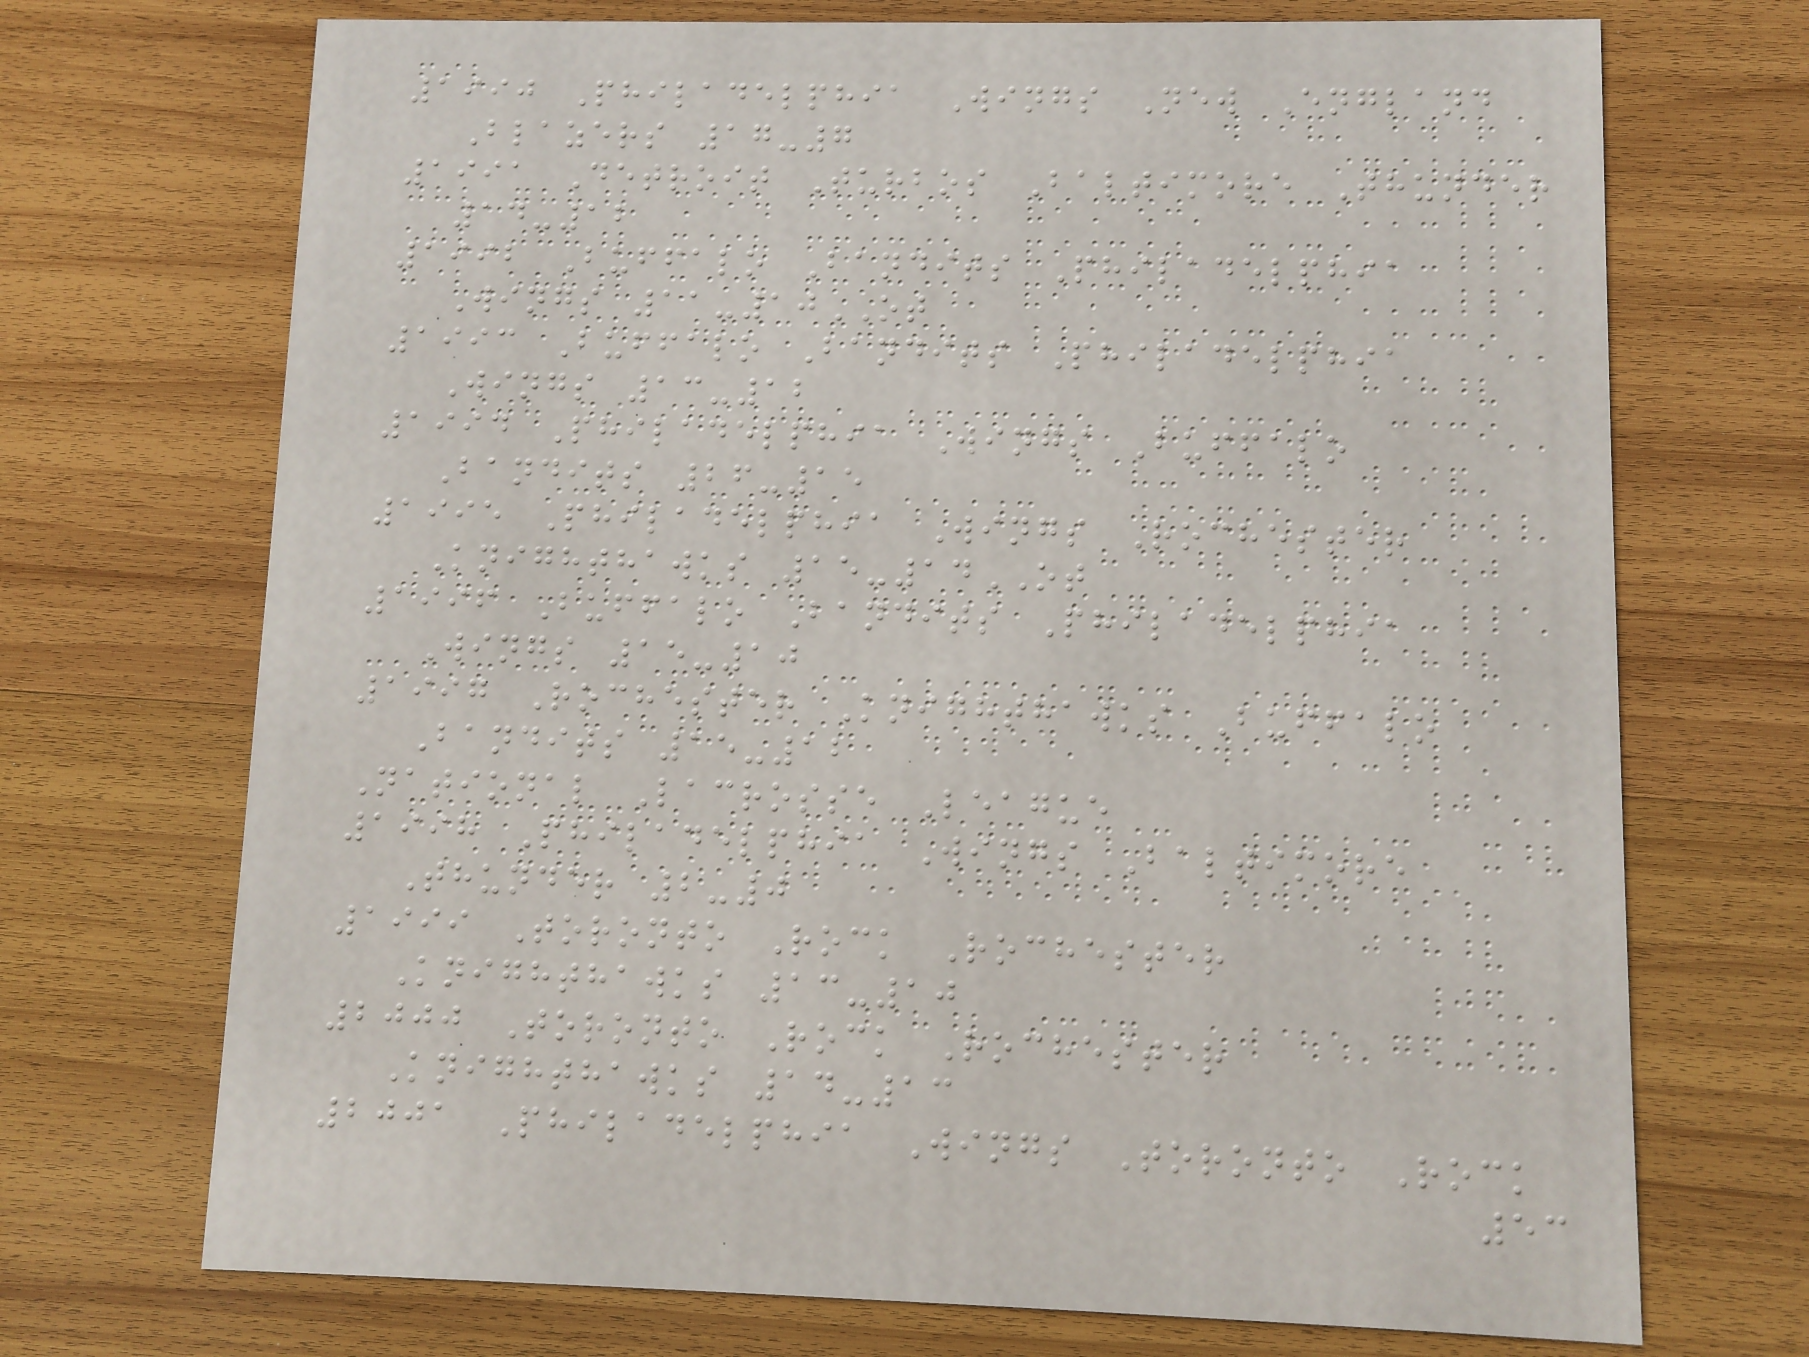1990 Philadelphia Wings New England
Blazers 17-7
1991 Detroit Turbos Baltimore Thunder
14-12
1992 Buffalo Bandits Philadelphia
Wings 11-10OT
1993 Buffalo Bandits Philadelphia
Wings 13-12
1994 Philadelphia Wings Buffalo
Bandits 26-15
1995 Philadelphia Wings Rochester
Knighthawks 15-14OT
1996 Buffalo Bandits Philadelphia
Wings 15-10
1997 Rochester Knighthawks Buffalo
Bandits 15-12
National Lacrosse League
1998 Philadelphia Wings Baltimore
Thunder 2-0
1999 Toronto Rock Rochester
Knighthawks 13-10
2000 Toronto Rock Rochester
Knighthawks 14-13
2001 Philadelphia Wings Toronto Rock
53
